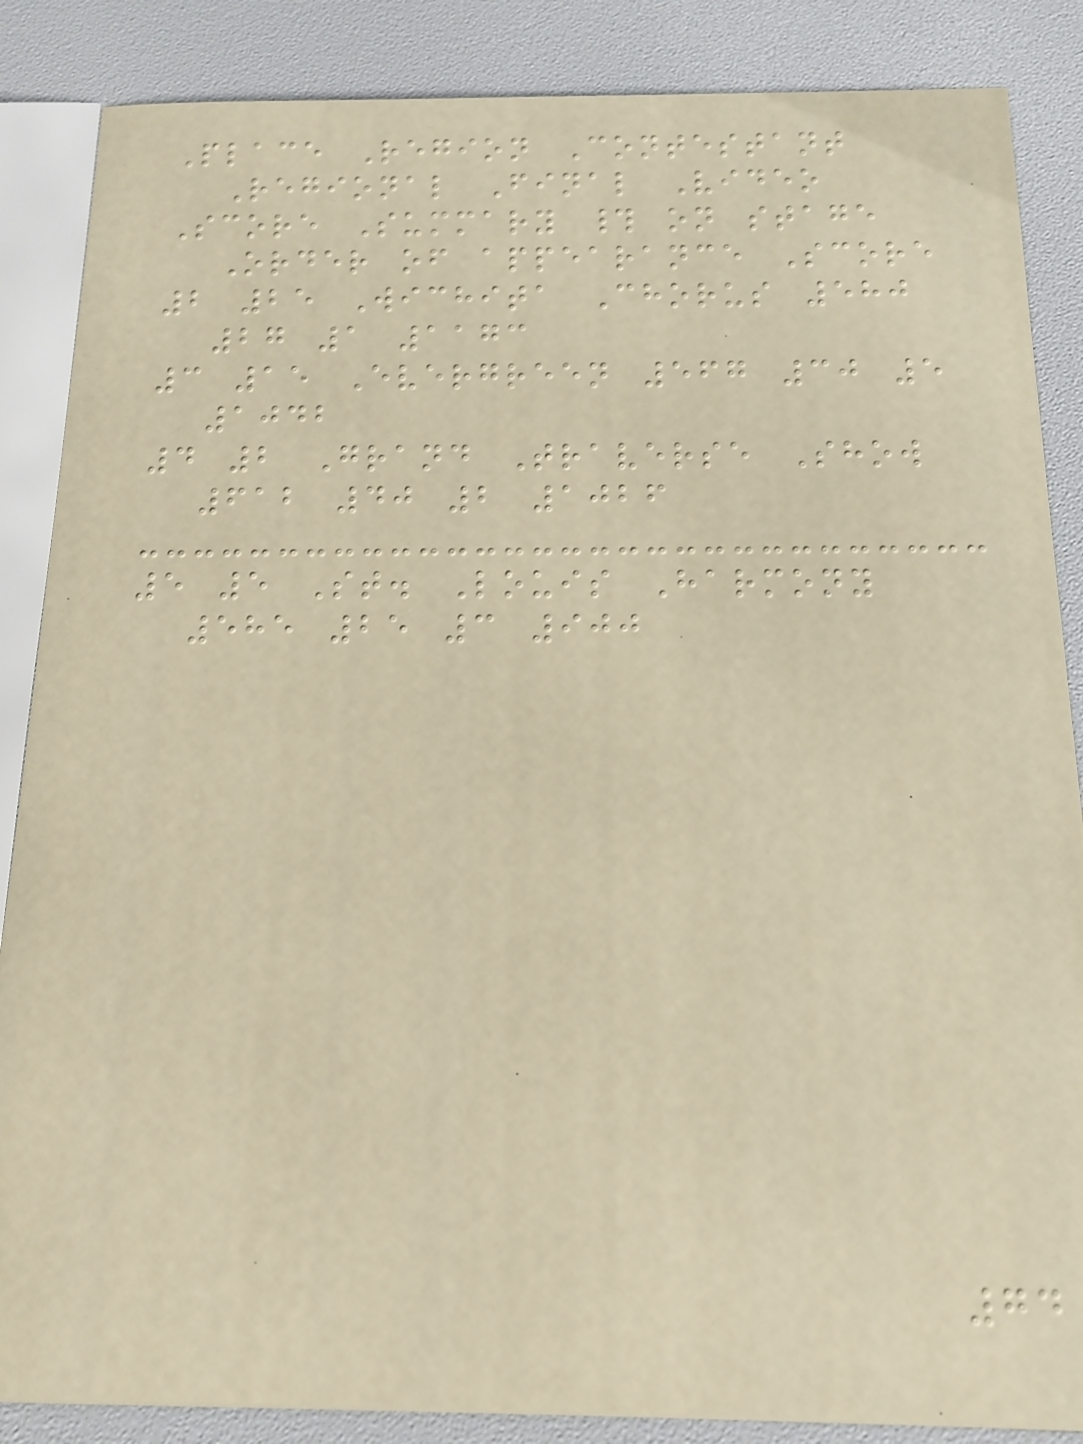Place Region Contestant
Regional Final Video
Score Summary # on stage
Order of appearance Score
2 25 Wichita Chorus 580
27 1 1173
3 15 Evergreen 567 30 5
1042
4 2 Grand Traverse Show
612 40 2 1026
5 5 St. Louis Harmony
585 25 3 900
74
